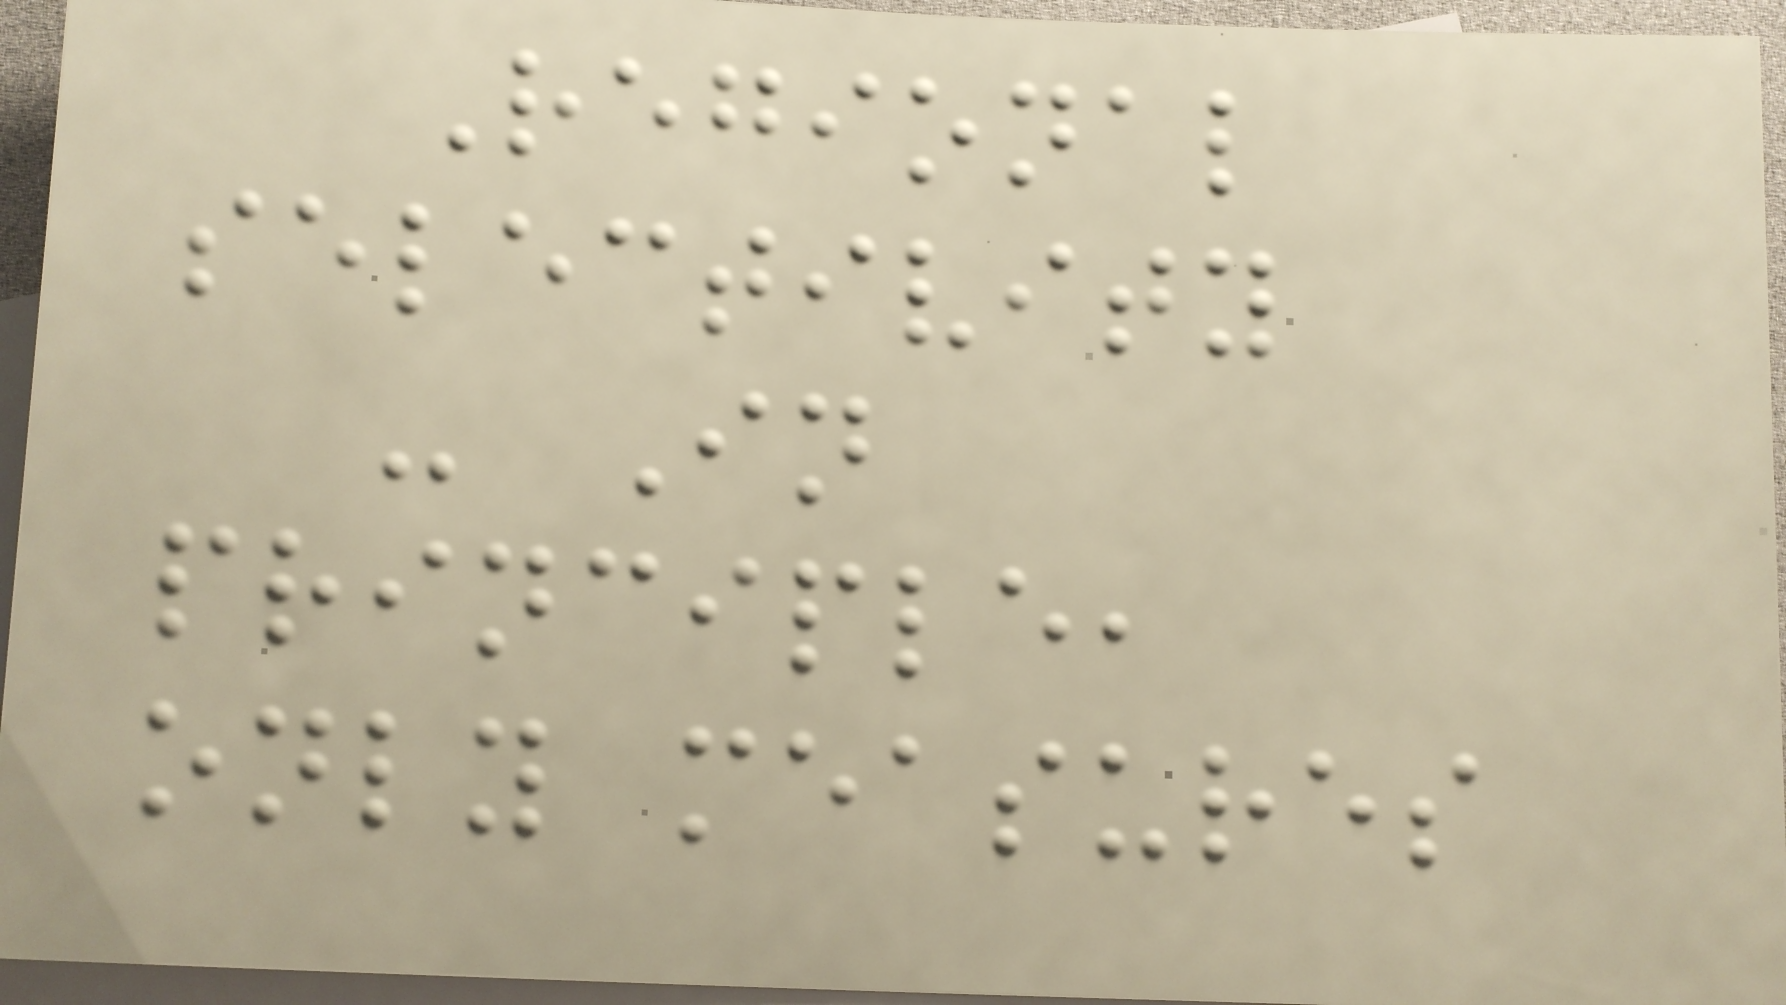Regional
selectivity
- In
principle,
only measures
